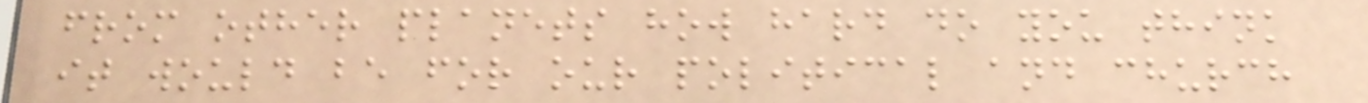from other planets how hard do you think
it would be for our political and church
